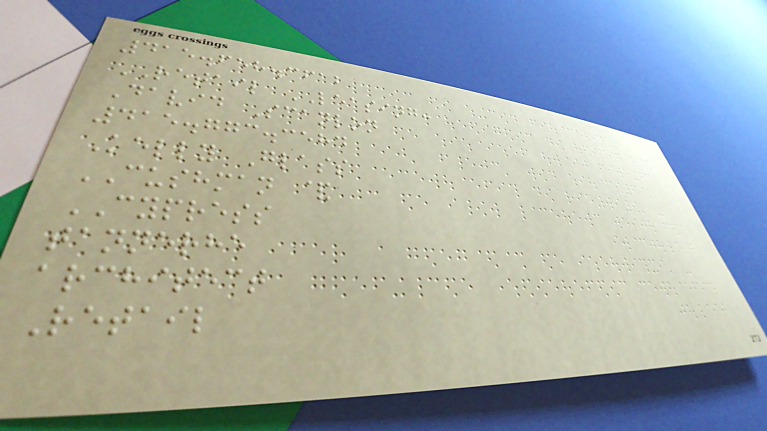415.658.3612
RETAIL LEASING:
David Scanlon
415.773.3584
Kelly Glass
CUSHMAN &
CYPRESS
tannerhe
architect
Retail
